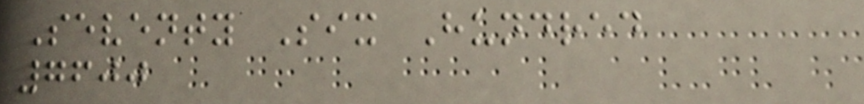Seventy Six Hundred
7600
